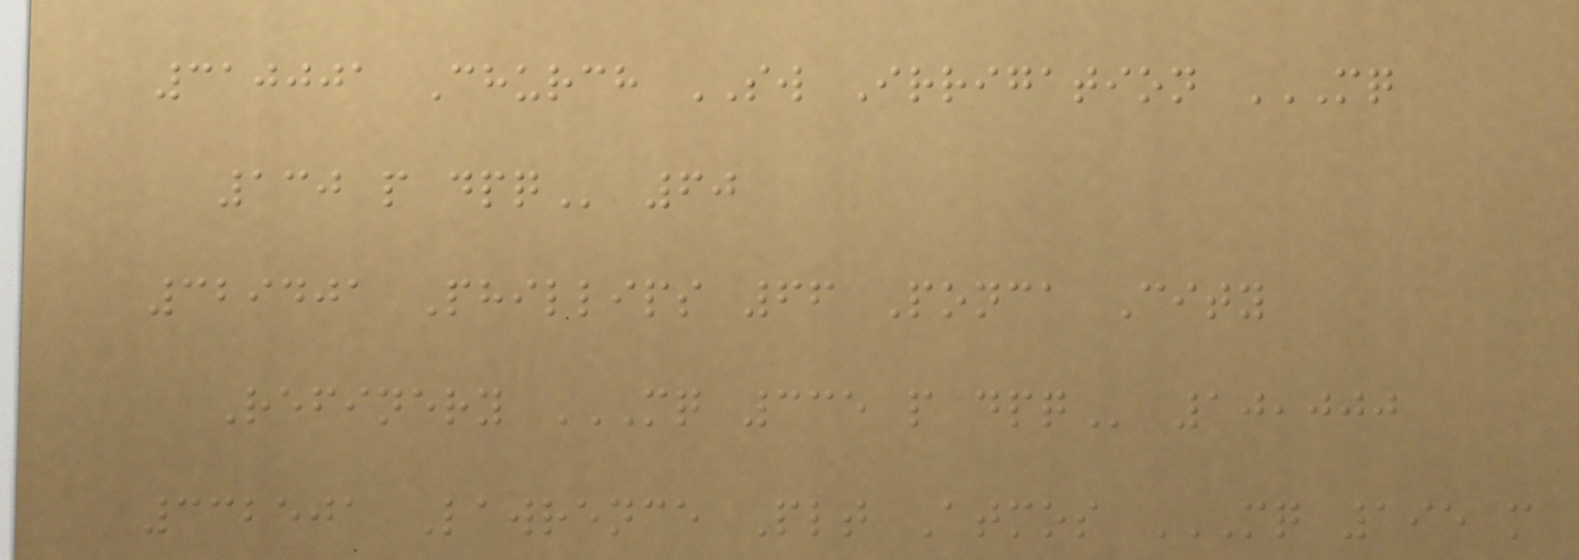310001 Church SW Irrigation MQ
130 P DPQ 60
329401 Phillips 66 Ponca City
Refinery MQ 335 P DPQ 10,000
332501 Lawrence Plt Atmos MQ 195 M
